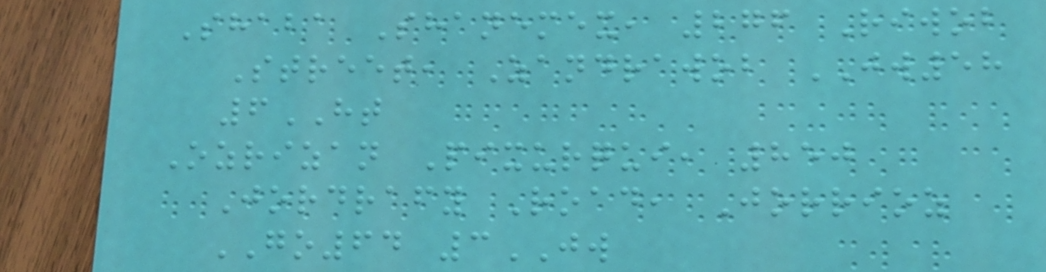Shaba Shanemex, 276 Riwob
Street, Zandrawob JW58
6HT
Ozrizan Pixurqui, 850
Jordrafy Road, Jorrioz
GO64 3JW
